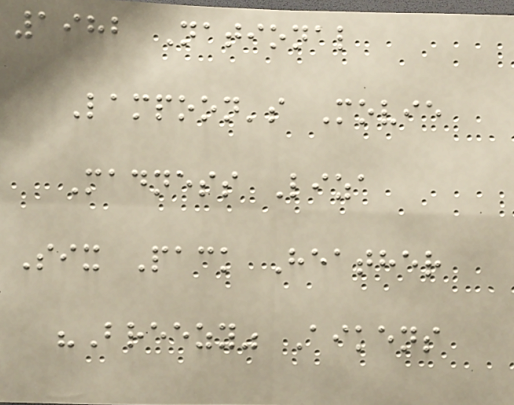1982 National
Lampoon's Movie
Madness Liza
Six Pack Heather
"Breezy" Aikens
